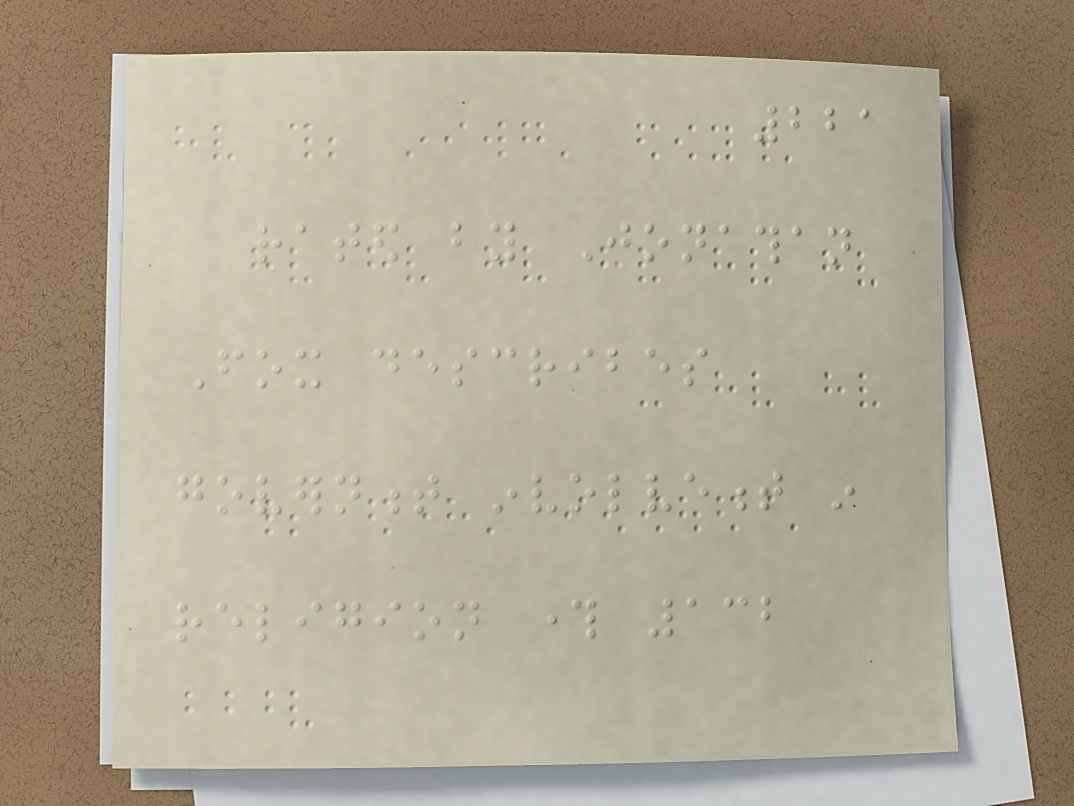221
rated by Jonathan
Fox describes
government involvement in
religion through 132
